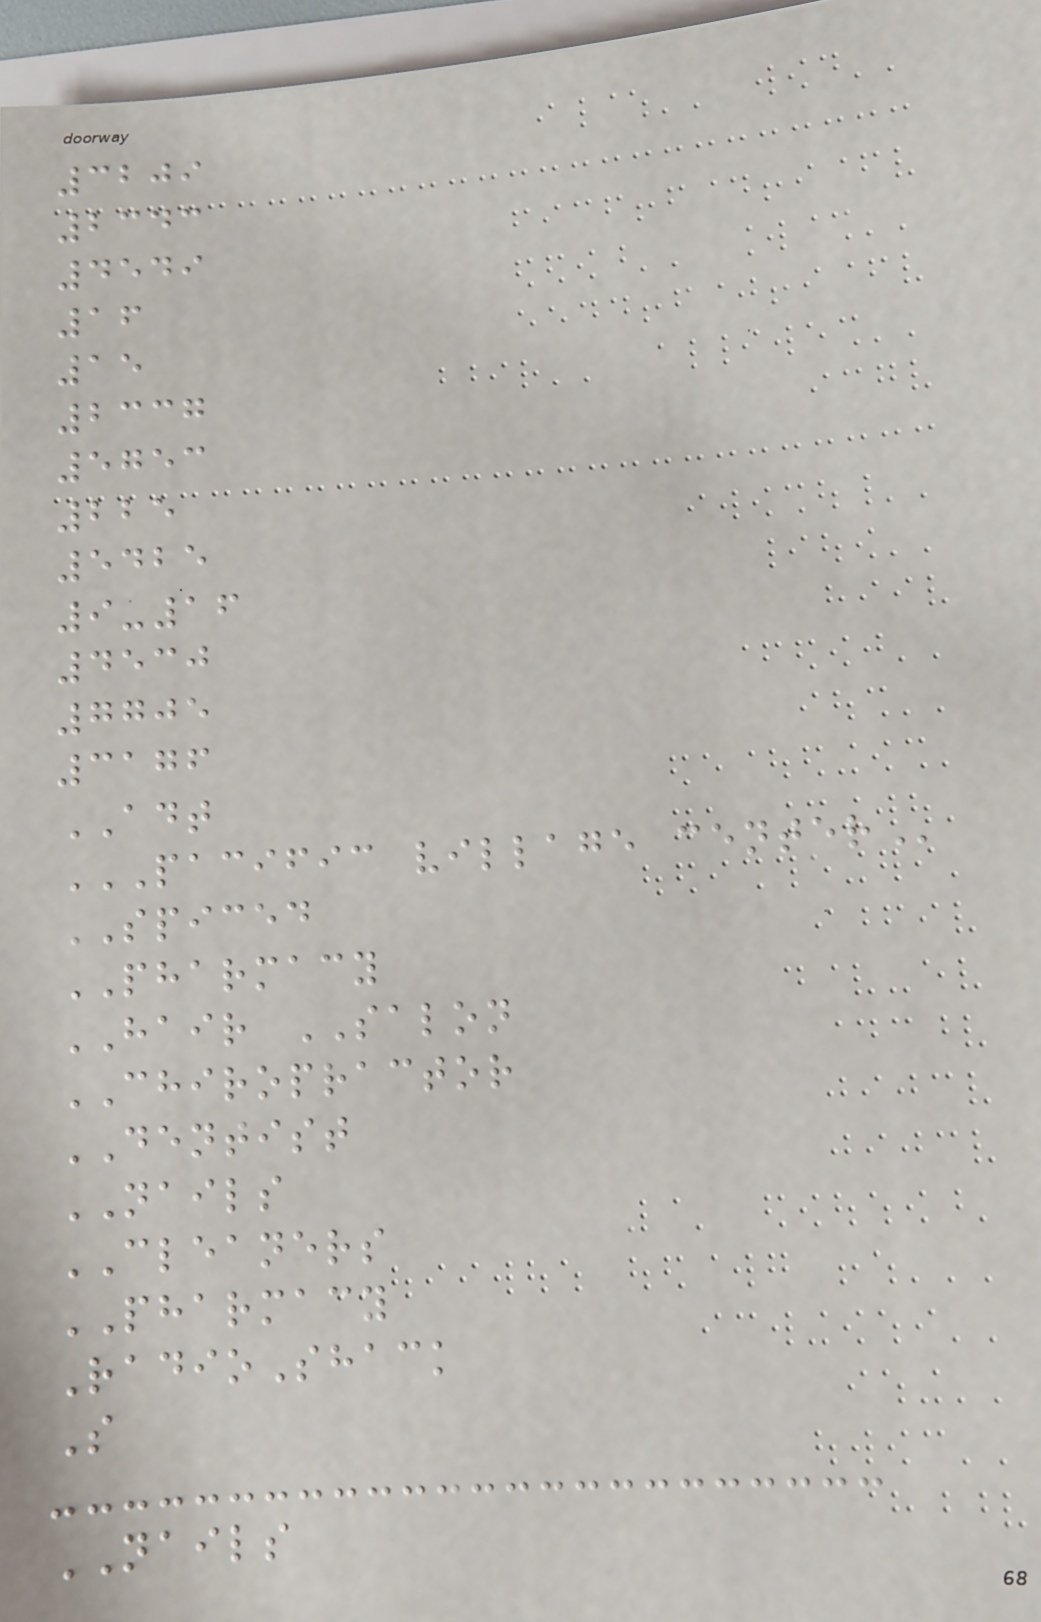3209
2343
4549
16
15
2337
5753
225
5425
9-16
4530
7705
3176
ADT
PACIFIC VILLAGE CENTER
SPICED
PHARMACY
HAIR SALON
CHIROPRACTOR
DENTIST
NAILS
CLEANERS
PHARMACY
RadioShack
S
NAILS
